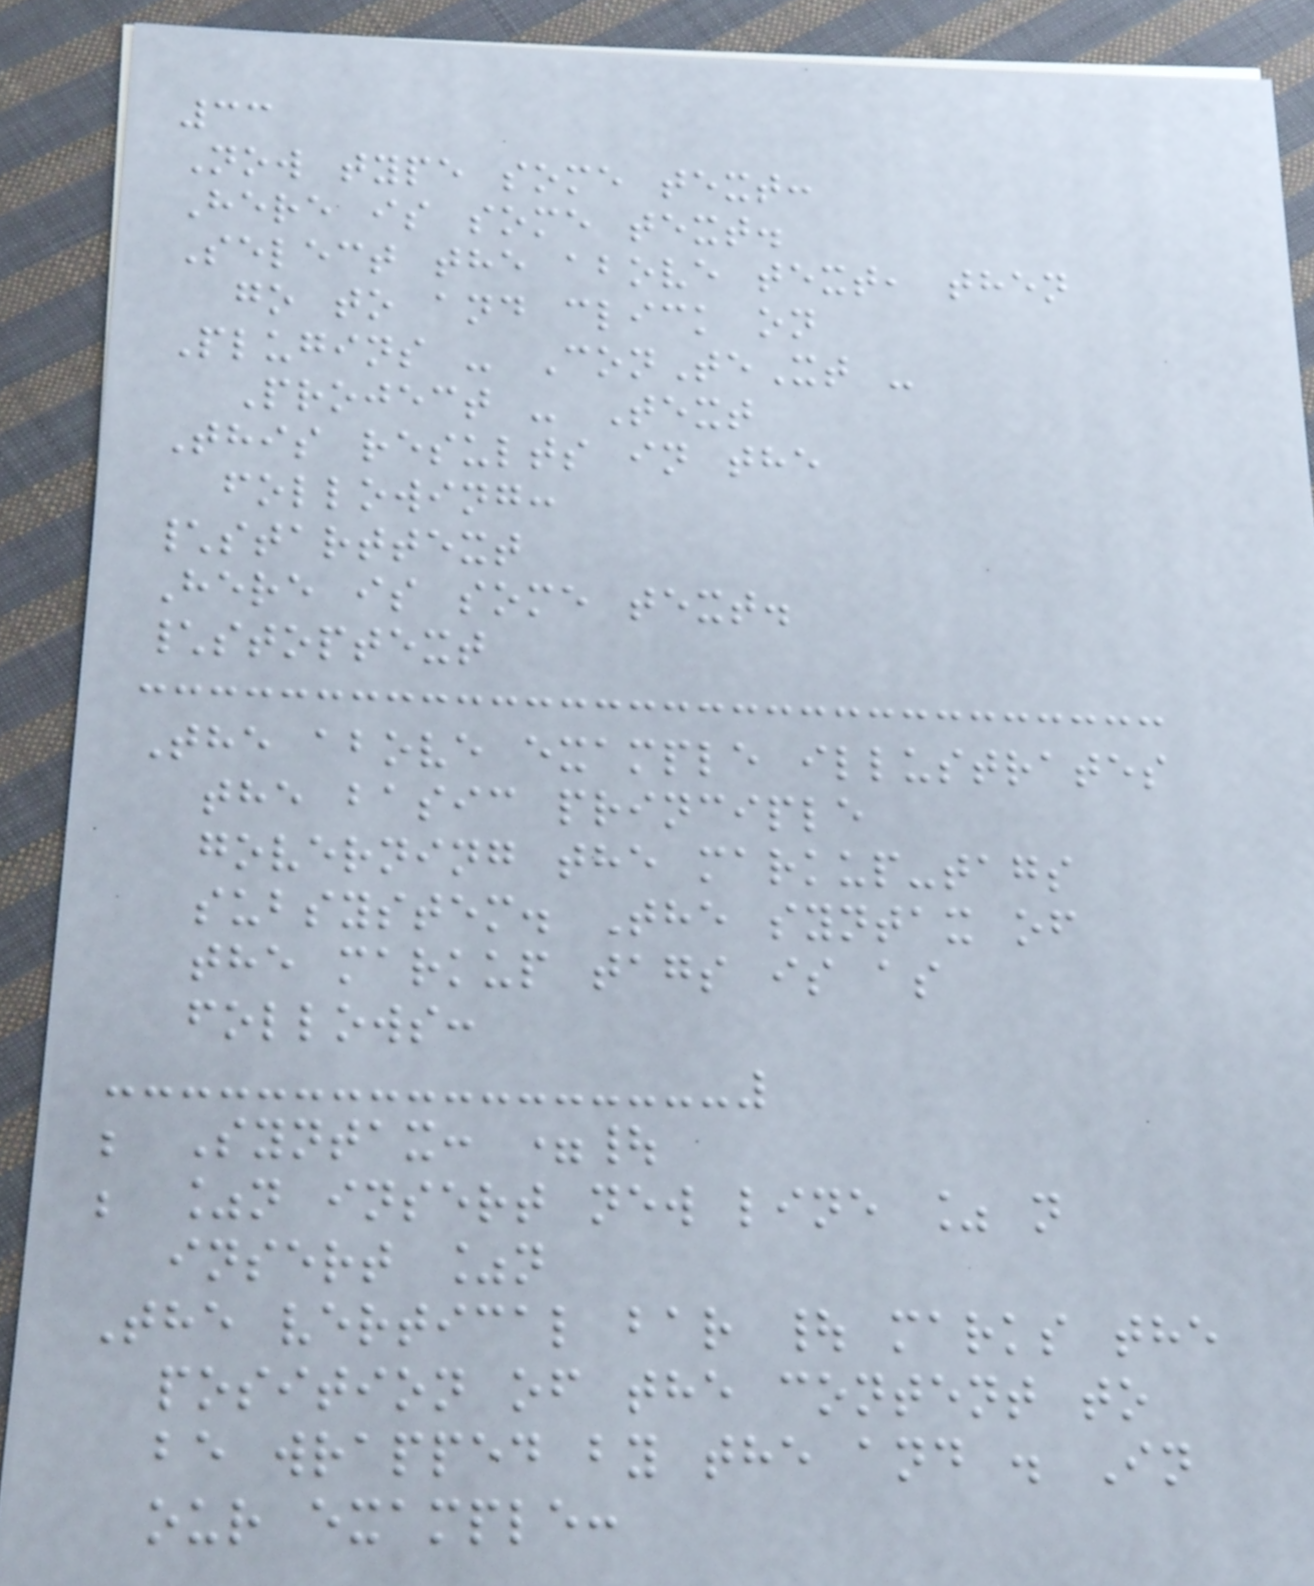33
Now type some text:
Here is some text.
Select the above text, then
go to and click on
Plugins - ConTeXt -
Project - Text
This results in the
following:
\starttext
Here is some text.
\stoptext
The above example illustrates
the basic principle
governing the markup-tags
subsystem. The syntax of
the markup tags is as
follows:
; Syntax: =|
; %n insert new line % n
insert %n
The vertical bar | marks the
position of the content to
be wrapped by the and . In
our example:
